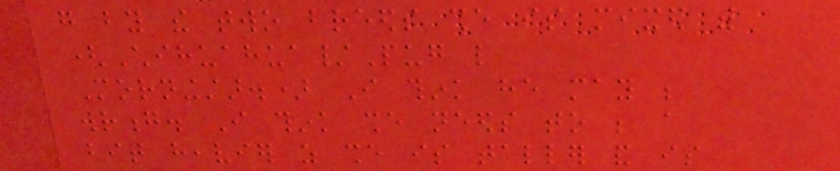go by the two breeds she is mixed with
(Chihuahua/Pug like
Morningstar.) I think he may be
wrong. I think she needs to be a
bit heavier as she is taller and is
